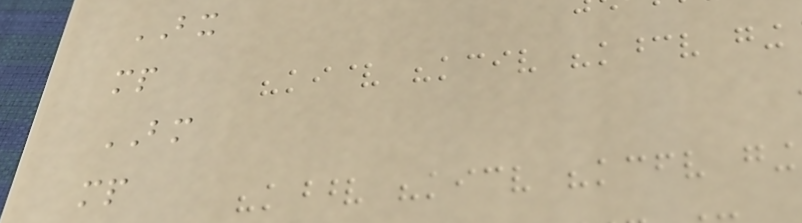BX
mp
BM
mp
